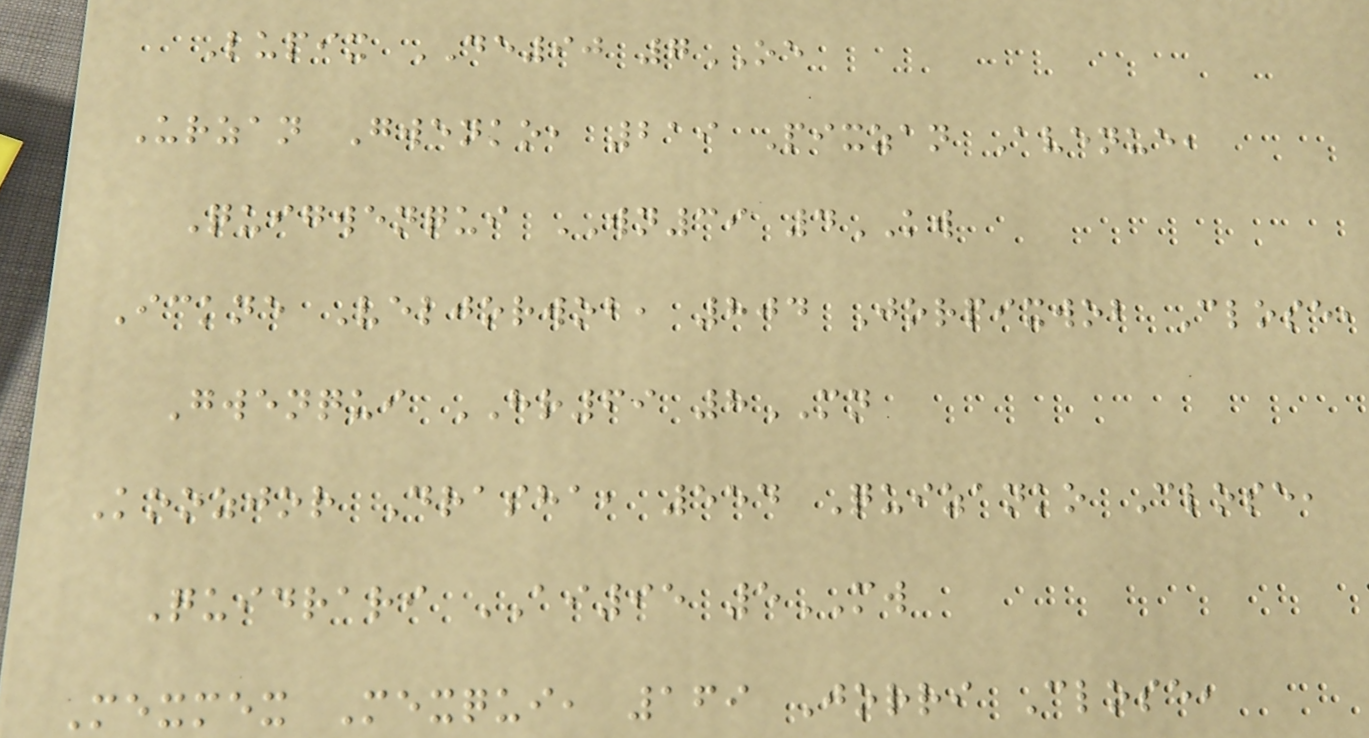Lupix DE90 7OE
Urzan Gwenko, 219 Pixzan Avenue,
Quigwenqui WN39 4KW
Ickne Veljorwob, 804 Jorpixwob Close,
Gwenqui HR69 8MN
Koozjor Drasha, 554 Quizanko Close,
Quidrari AI95 5MW
Mexmex Mexqui, 169 Jorri Close,
